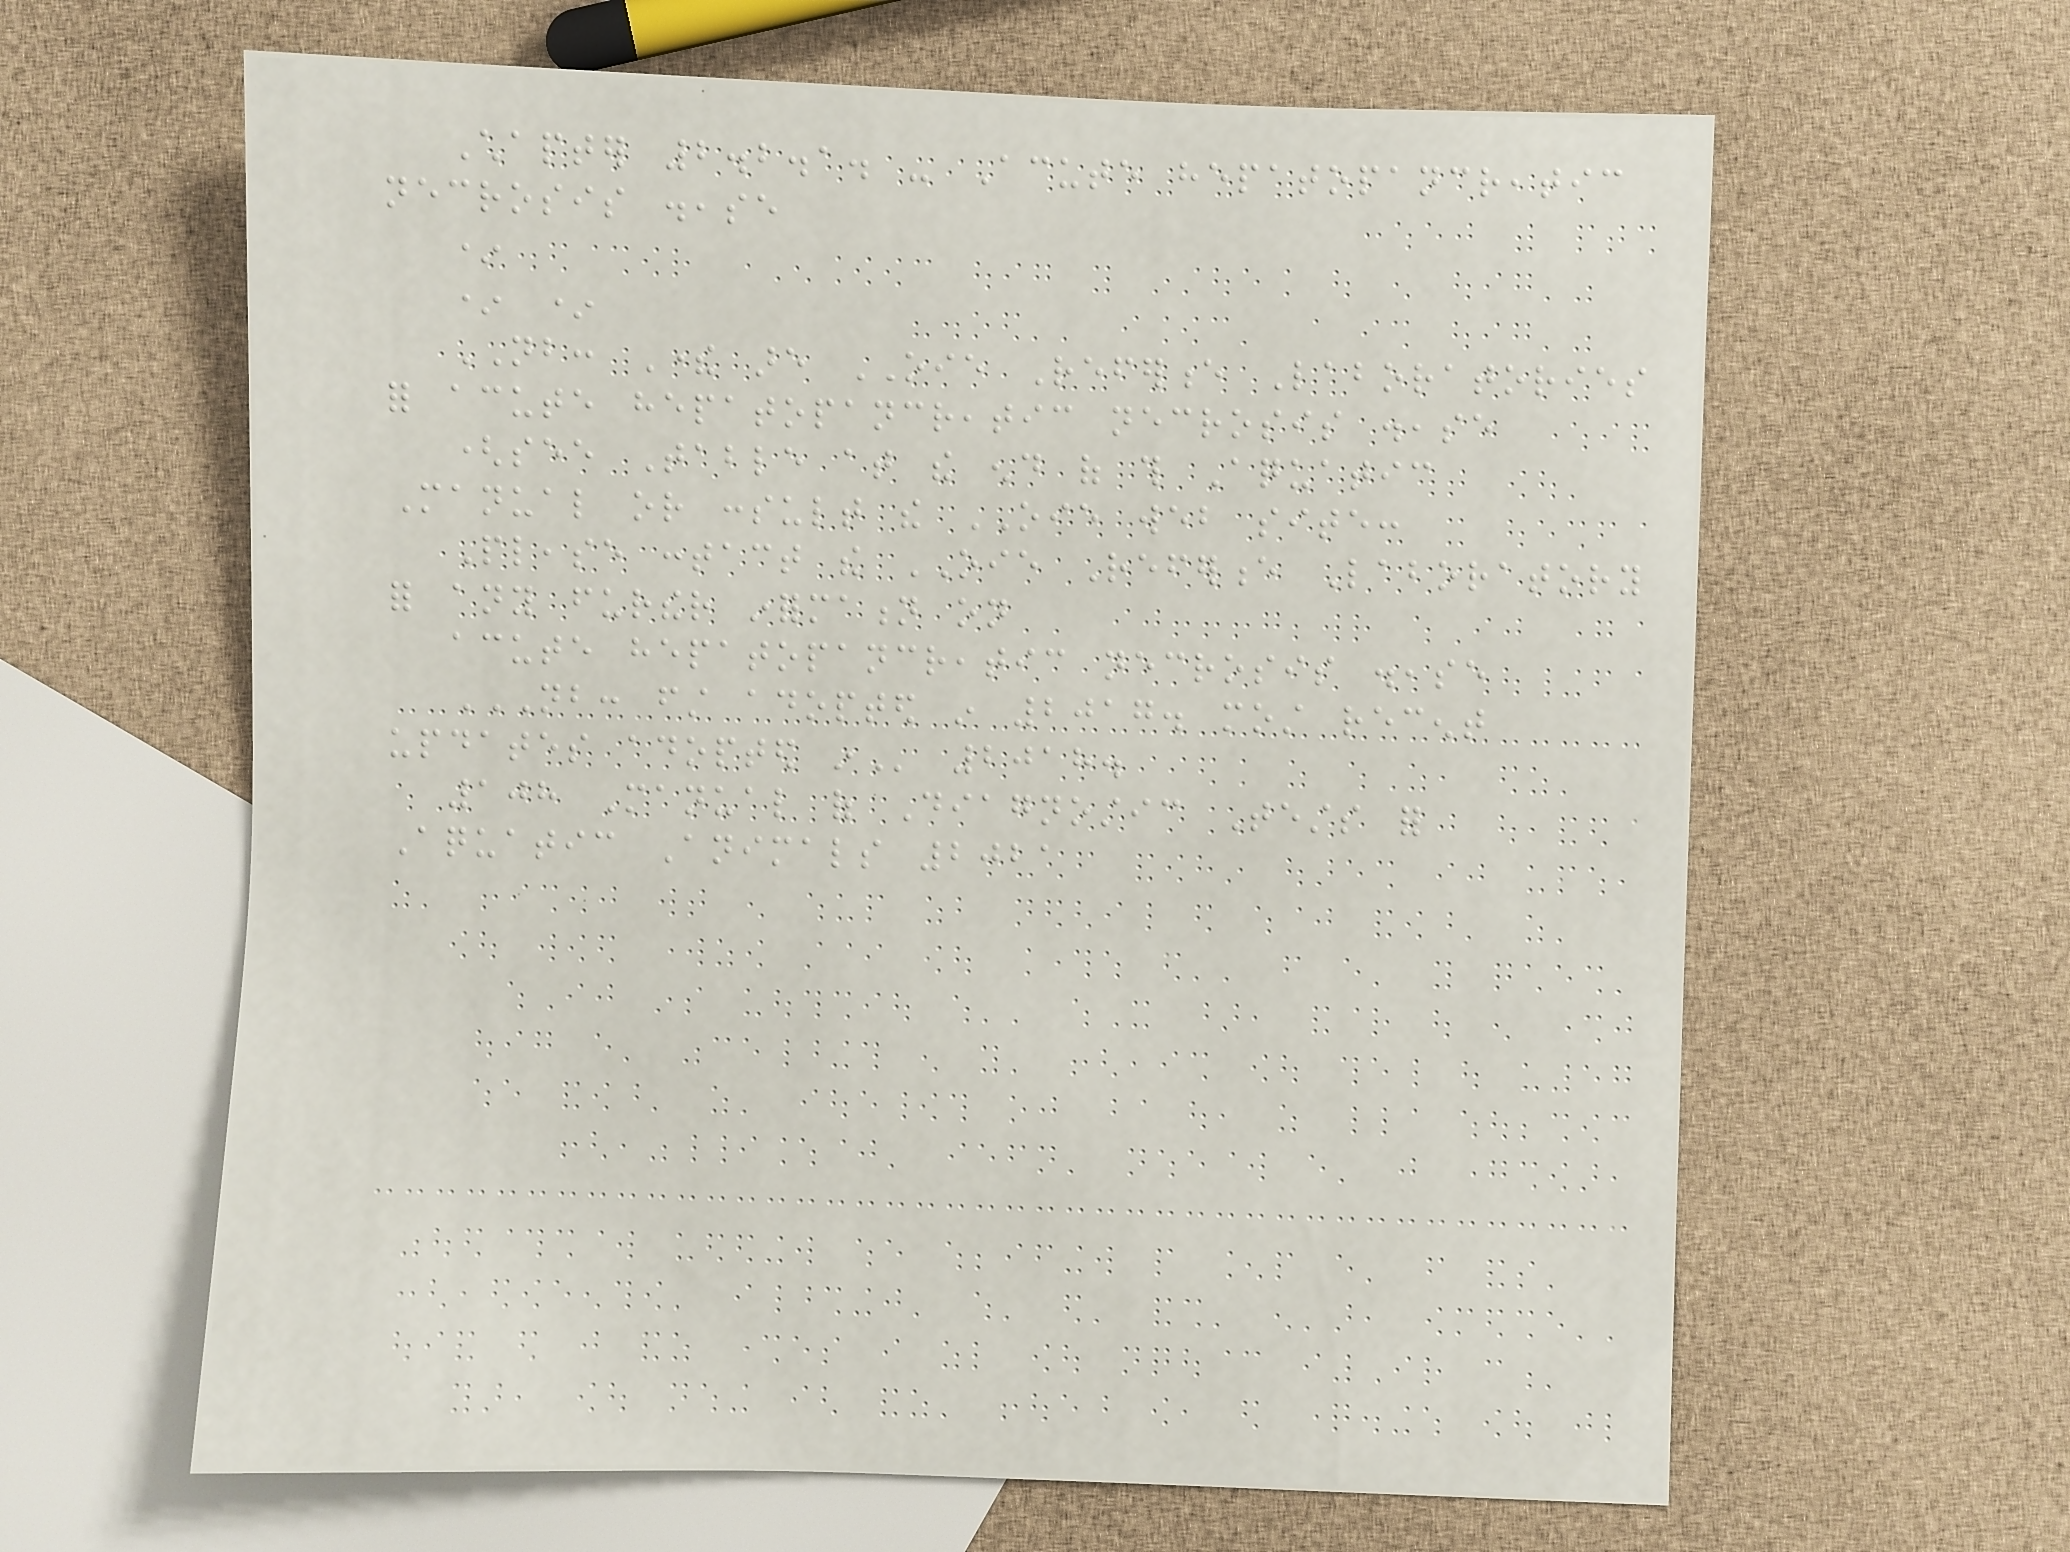Chapter 2.2.1. - Acute hepatopancreatic
necrosis disease
*
* *
NB: There are OIE Reference Laboratories
for acute hepatopancreatic necrosis disease
(see Table at the end of this Aquatic
Manual or consult the OIE web site:
Please contact the OIE Reference Laboratory
for any further information on
acute hepatopancreatic necrosis disease
NB: FIRST ADOPTED IN 2017. MOST RECENT
UPDATES ADOPTED IN 2018.
108 Manual of Diagnostic Tests for
Aquatic Animals 2021
